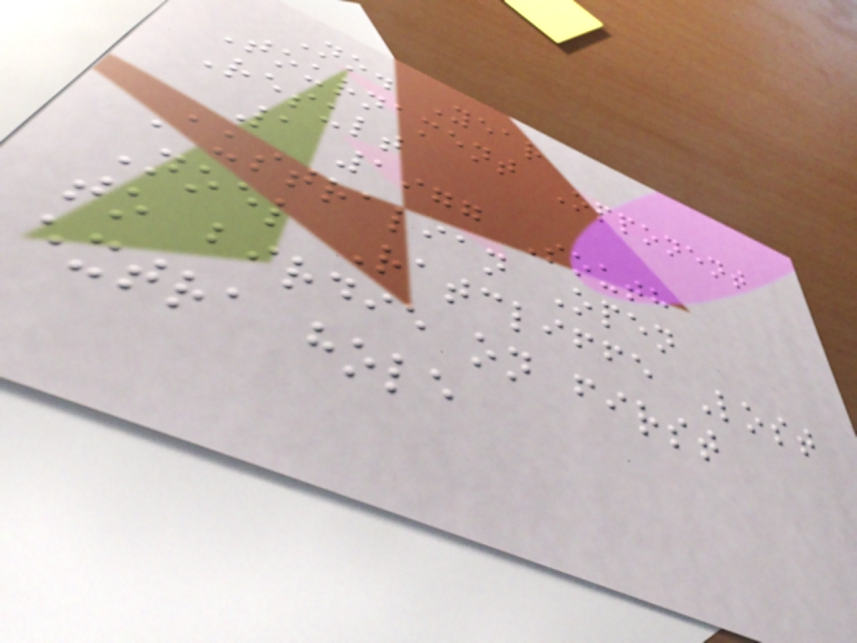No. Year
Tournament Opponent
Result
1 1977 South
Australian Open
Noel Ratcliffe Lost
to birdie on first
extra hole
